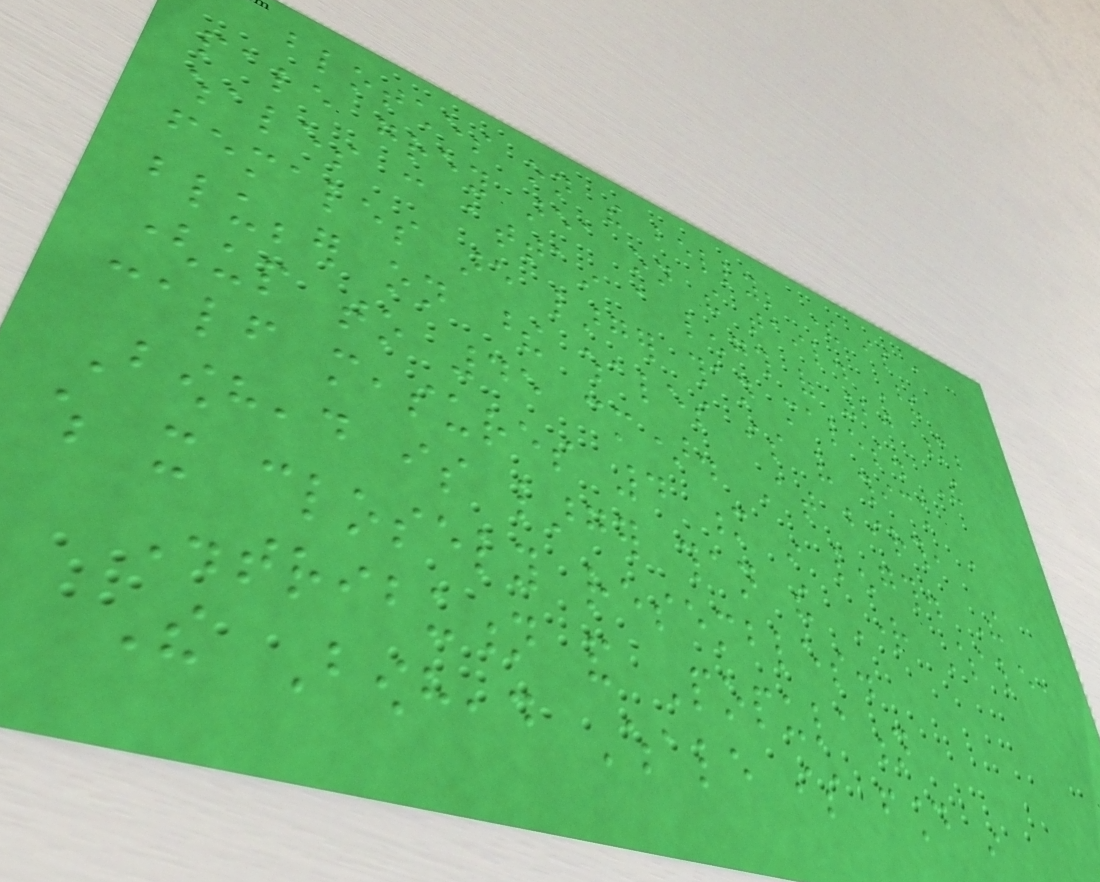blotches on the belly; there is a
pale grey area on the tail. These
whales can attain a length of 20 m;
females are larger than males. The
blubber on these whales is very thick
(up to 45 cm). At birth, a
calf measures 4 m in length. The
Bowhead is larger than the Right Whale,
which it closely resembles.
Distribution and Population
The Bowhead Whale is found in
